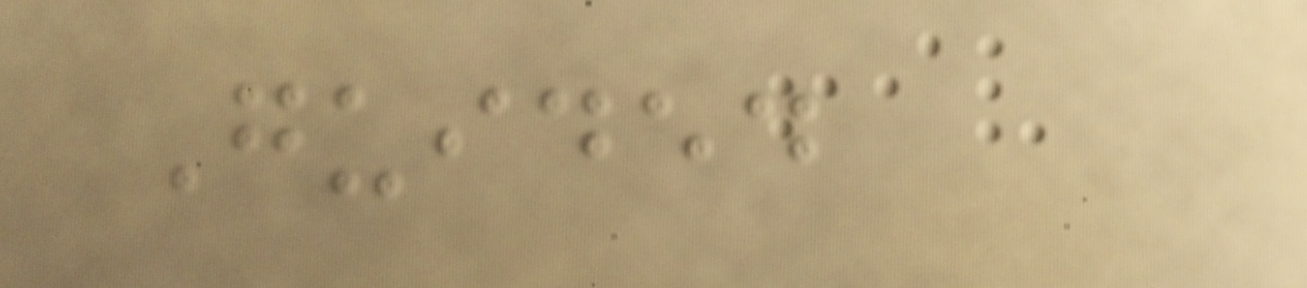Guided
